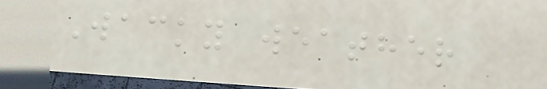Wacky weather
